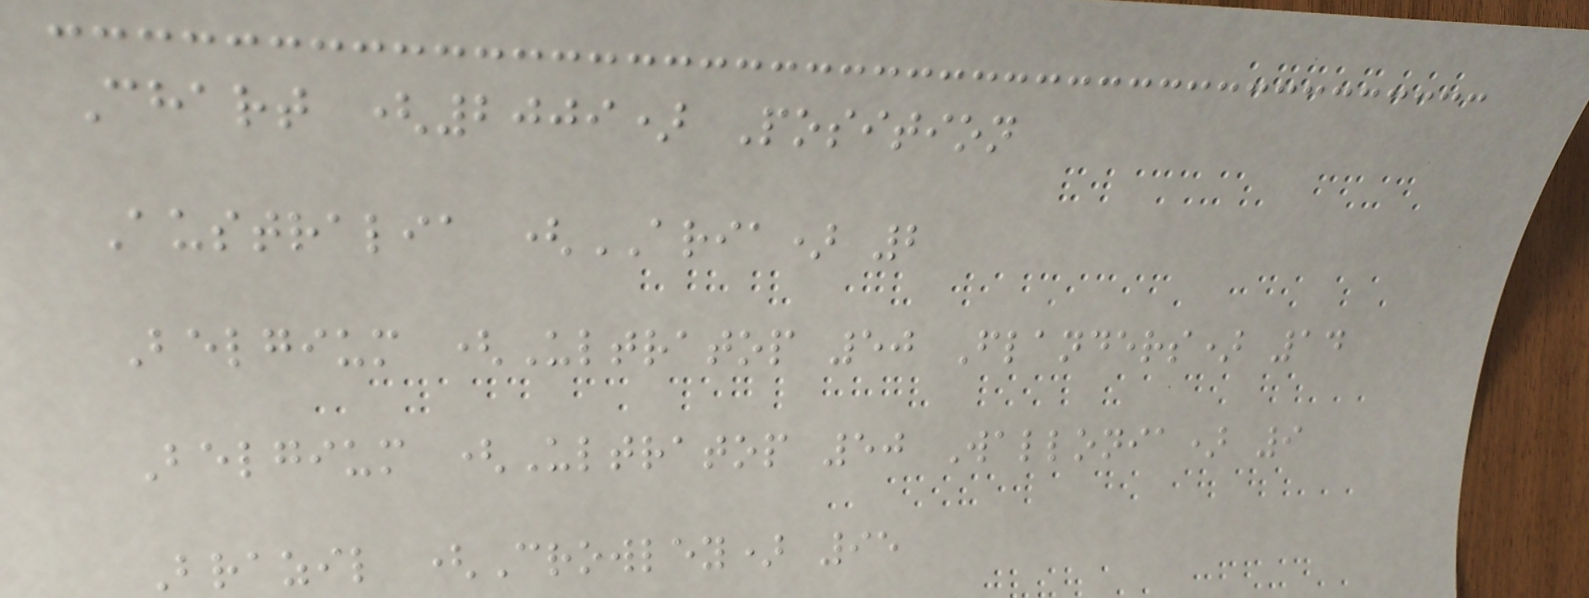Chart (2009) Position
Australia (ARIA) 2
Belgium (Ultratop 50 Flanders) 14
Belgium (Ultratop 50 Wallonia) 9
Brazil (Crowley) 95
